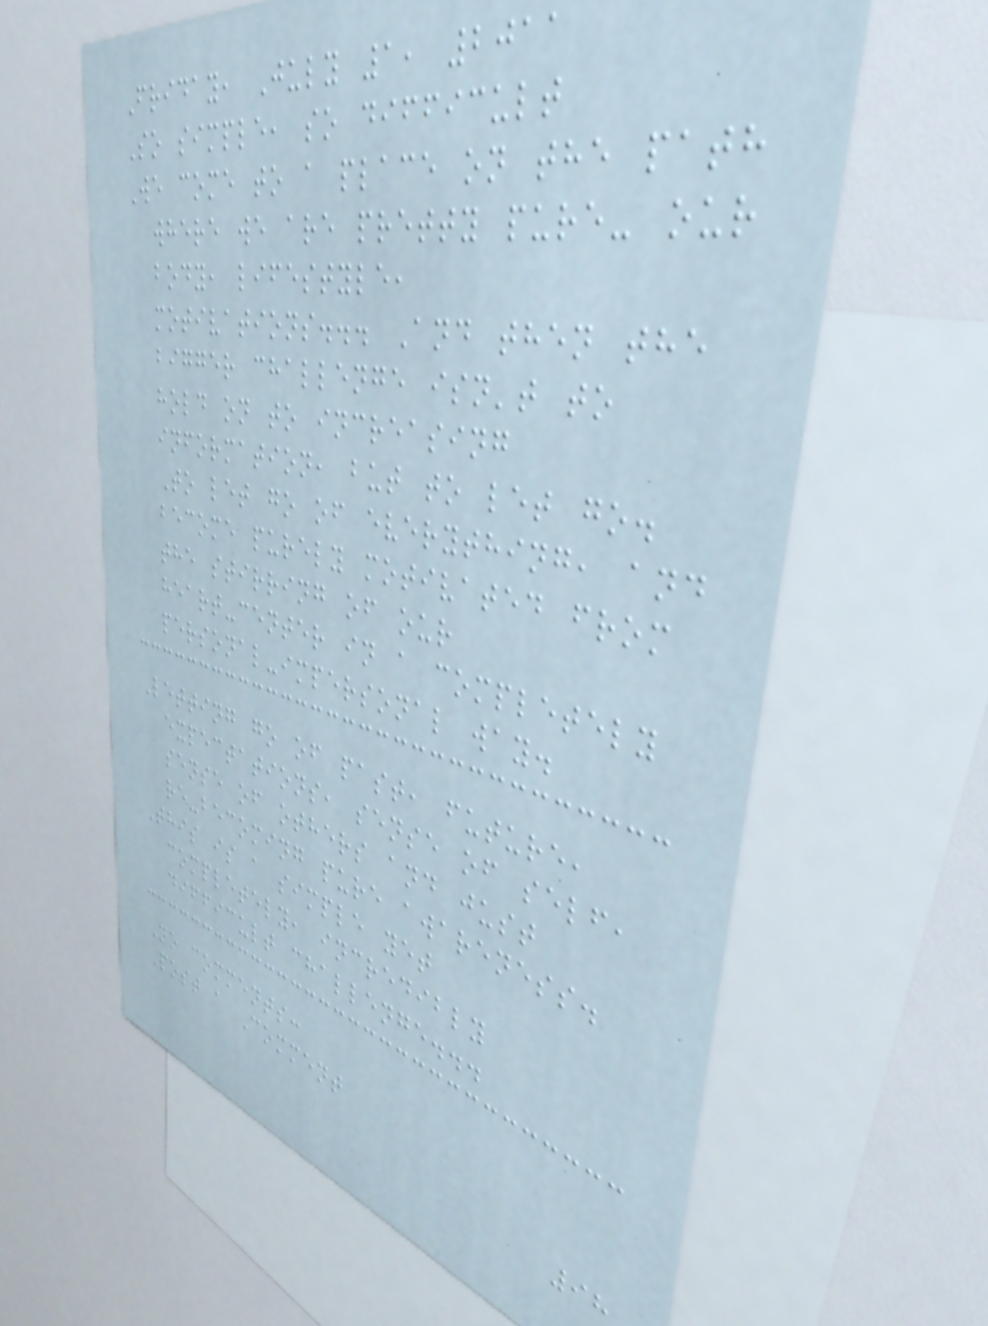Friday, July 1, 2011
So simple, so difficult
We come to a place on the path
where we are pretty pure- our
body, lifestyle,
motivations... And then the
bigger challenge isn't to
hold on to increasing
information, but to let go.
To let go of everything, and
become purely motivated from
the stirring of our
heart-center in a completely
personal-impersonal way.
Letting go of past, future,
expectations, sense of self,
sense of others and just
re-becoming pure awareness.
This is a simple yet
completely, incredibly
difficult challenge...
No comments:
Post a Comment
98
